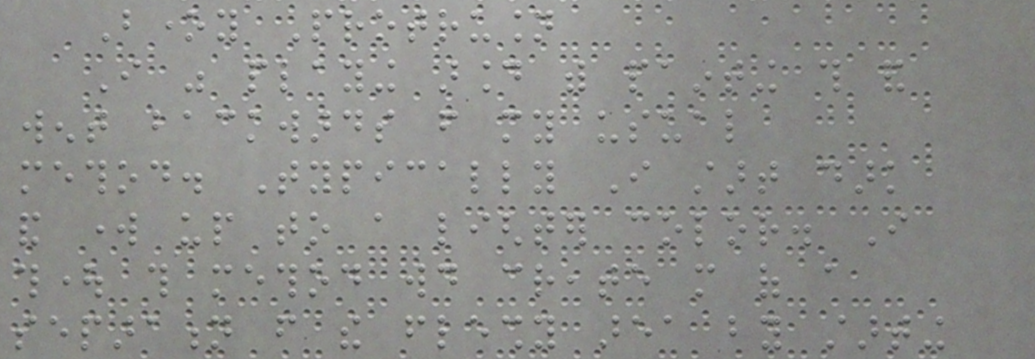Boney Protrusion
I was playing around with painting this and
went backwards from my usual
method. Typically I start dark
and work up to a lighter color. I
thought this method would create more of a
separation from the fleshy area by starting
